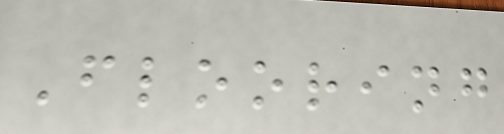Flooring
